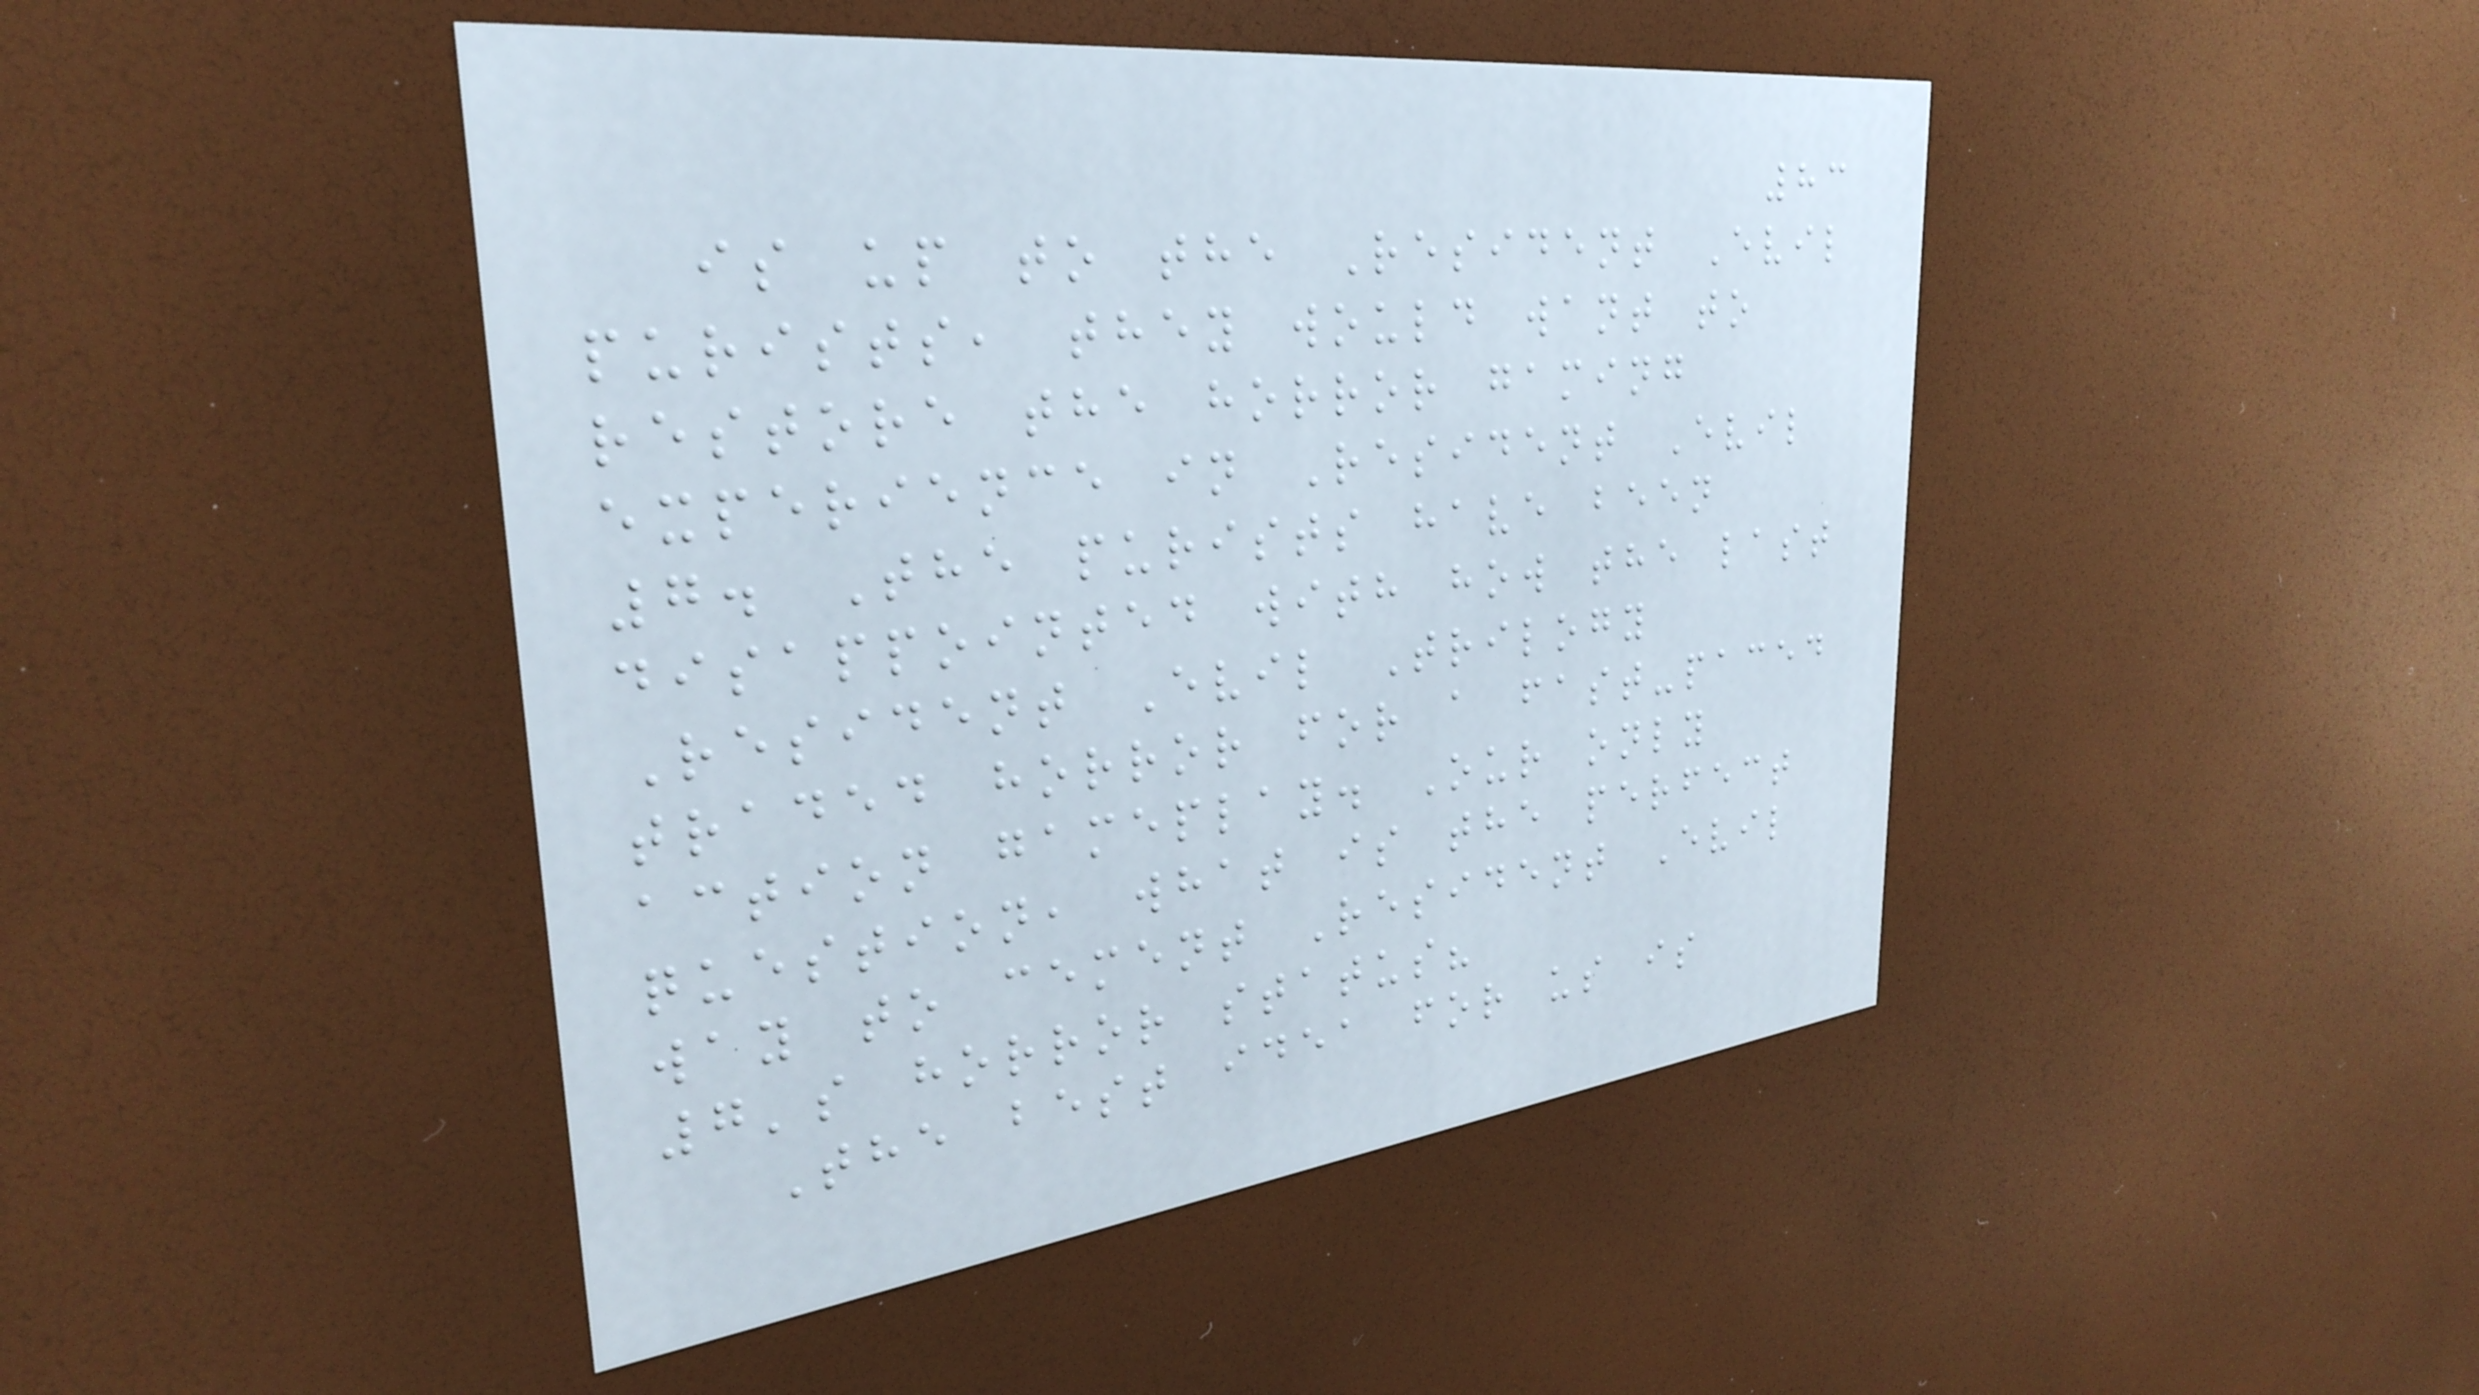83
is up to the Resident Evil
purists, they would want to
restore the horror gaming
experience in Resident Evil
7. The purists have been
disappointed with how the last
Resident Evil Trilogy
traded horror for a fast-paced
action gameplay. Our only
question, what is the perfect
way to cement Resident Evil
7's horror status?
The best idea for us is
